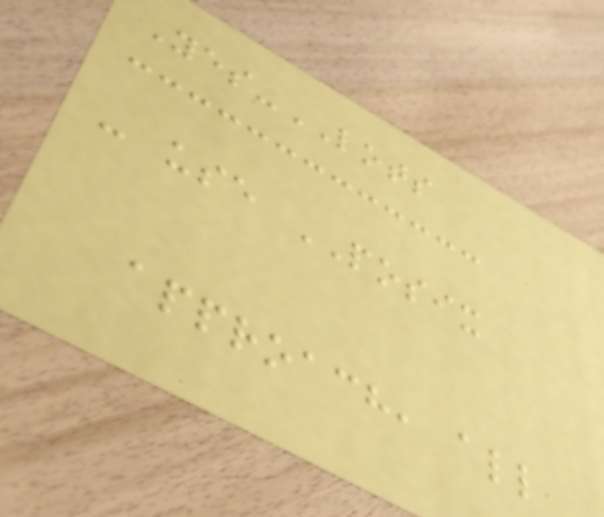Yes-LOTS
- use POSIX
approach, all
